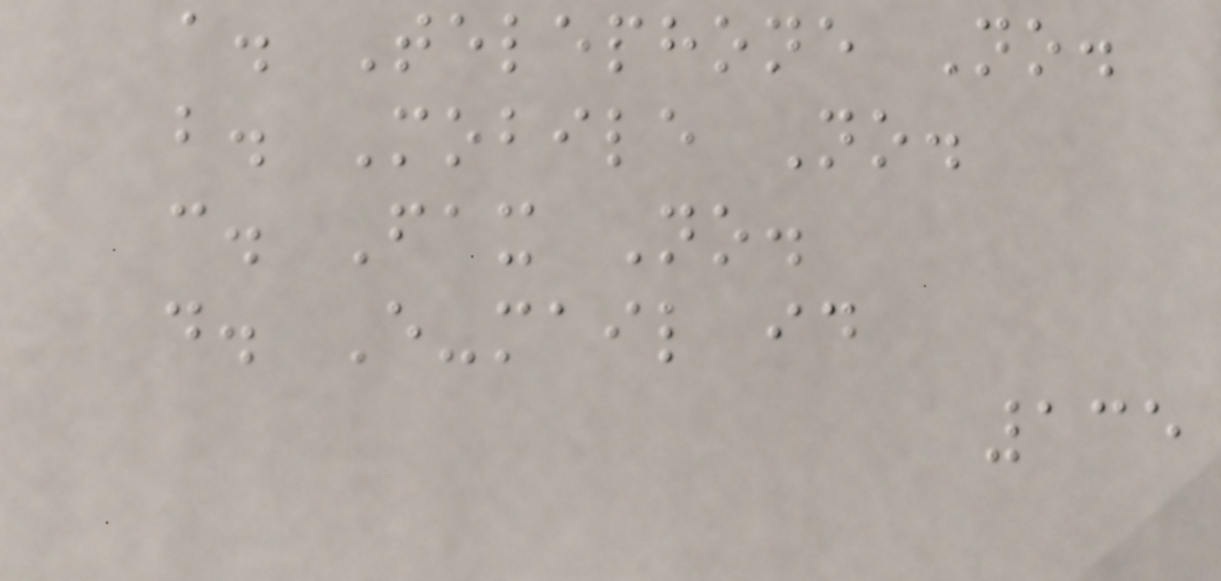a. Telephone No.
b. Mobile No.
c. Fax No.
d. E-mail id
135
